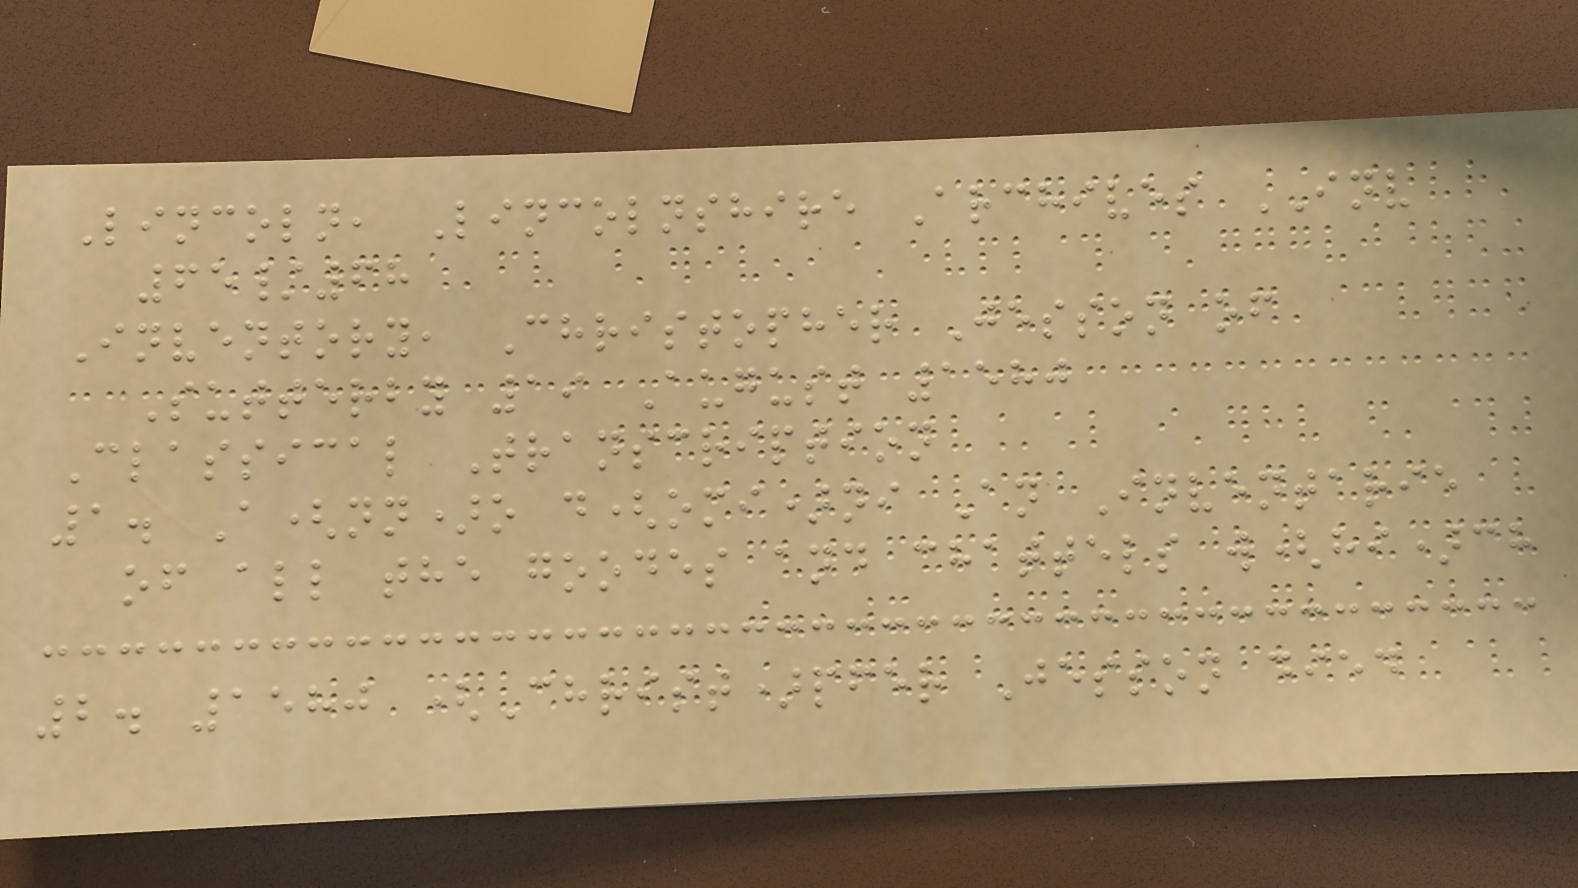Lincoln, Lincolnshire Archives INV
65/68
Inventory, Christopher Jesson of
Sutterby 19 August 1580
Classical Transcription
1. A(nn)o d(omi)ni An Inventarie
of all the goodes and chattels w(hi)ch
2. 1580 (Christ)pfer Jesson died
